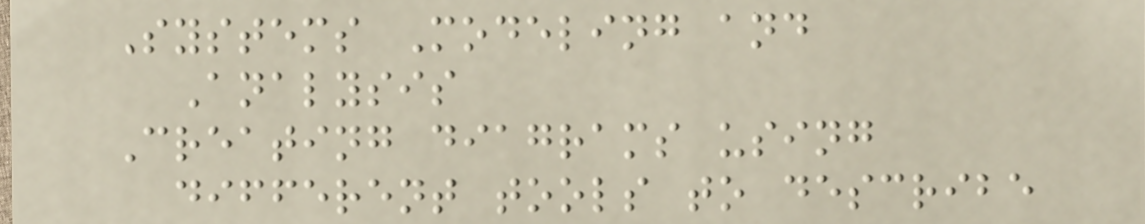Systems Modeling and
Analysis
Creating diagrams using
different tools to describe
